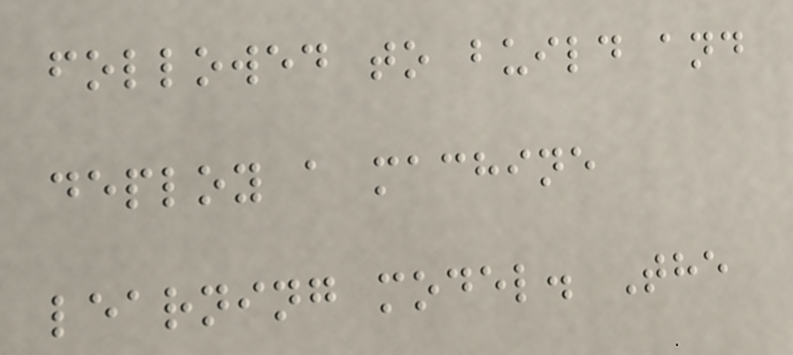followed to build and
deploy a machine
learning model. The
